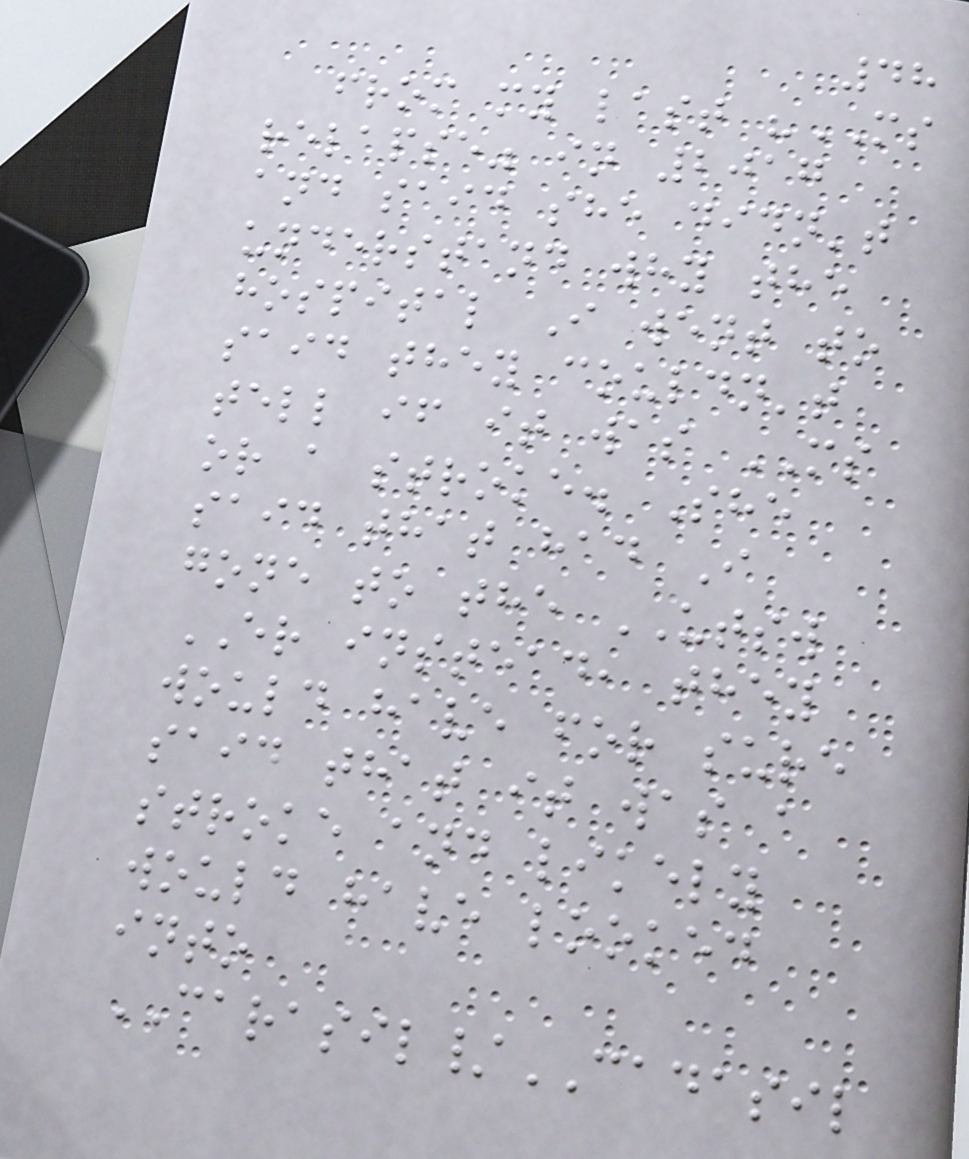48
from my last "MS
relapse" in 2017
and said she didn't
understand why the
hospital I went to
said they couldn't
tell if it was MS
or a stroke. She
said that had I
gone to the UTSW
ER instead, they
would have for sure
said that it was a
stroke and likely
would have looked
into
CARASIL/CADASIL
